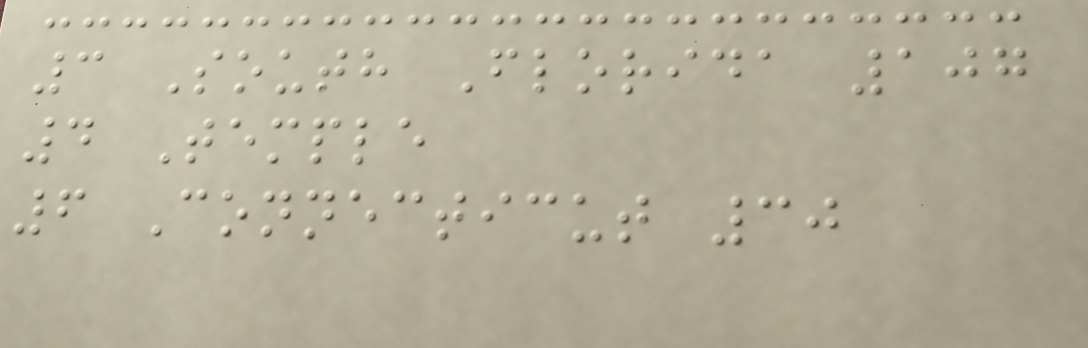3 South Florida 107
4 Temple
6 Connecticut 30
